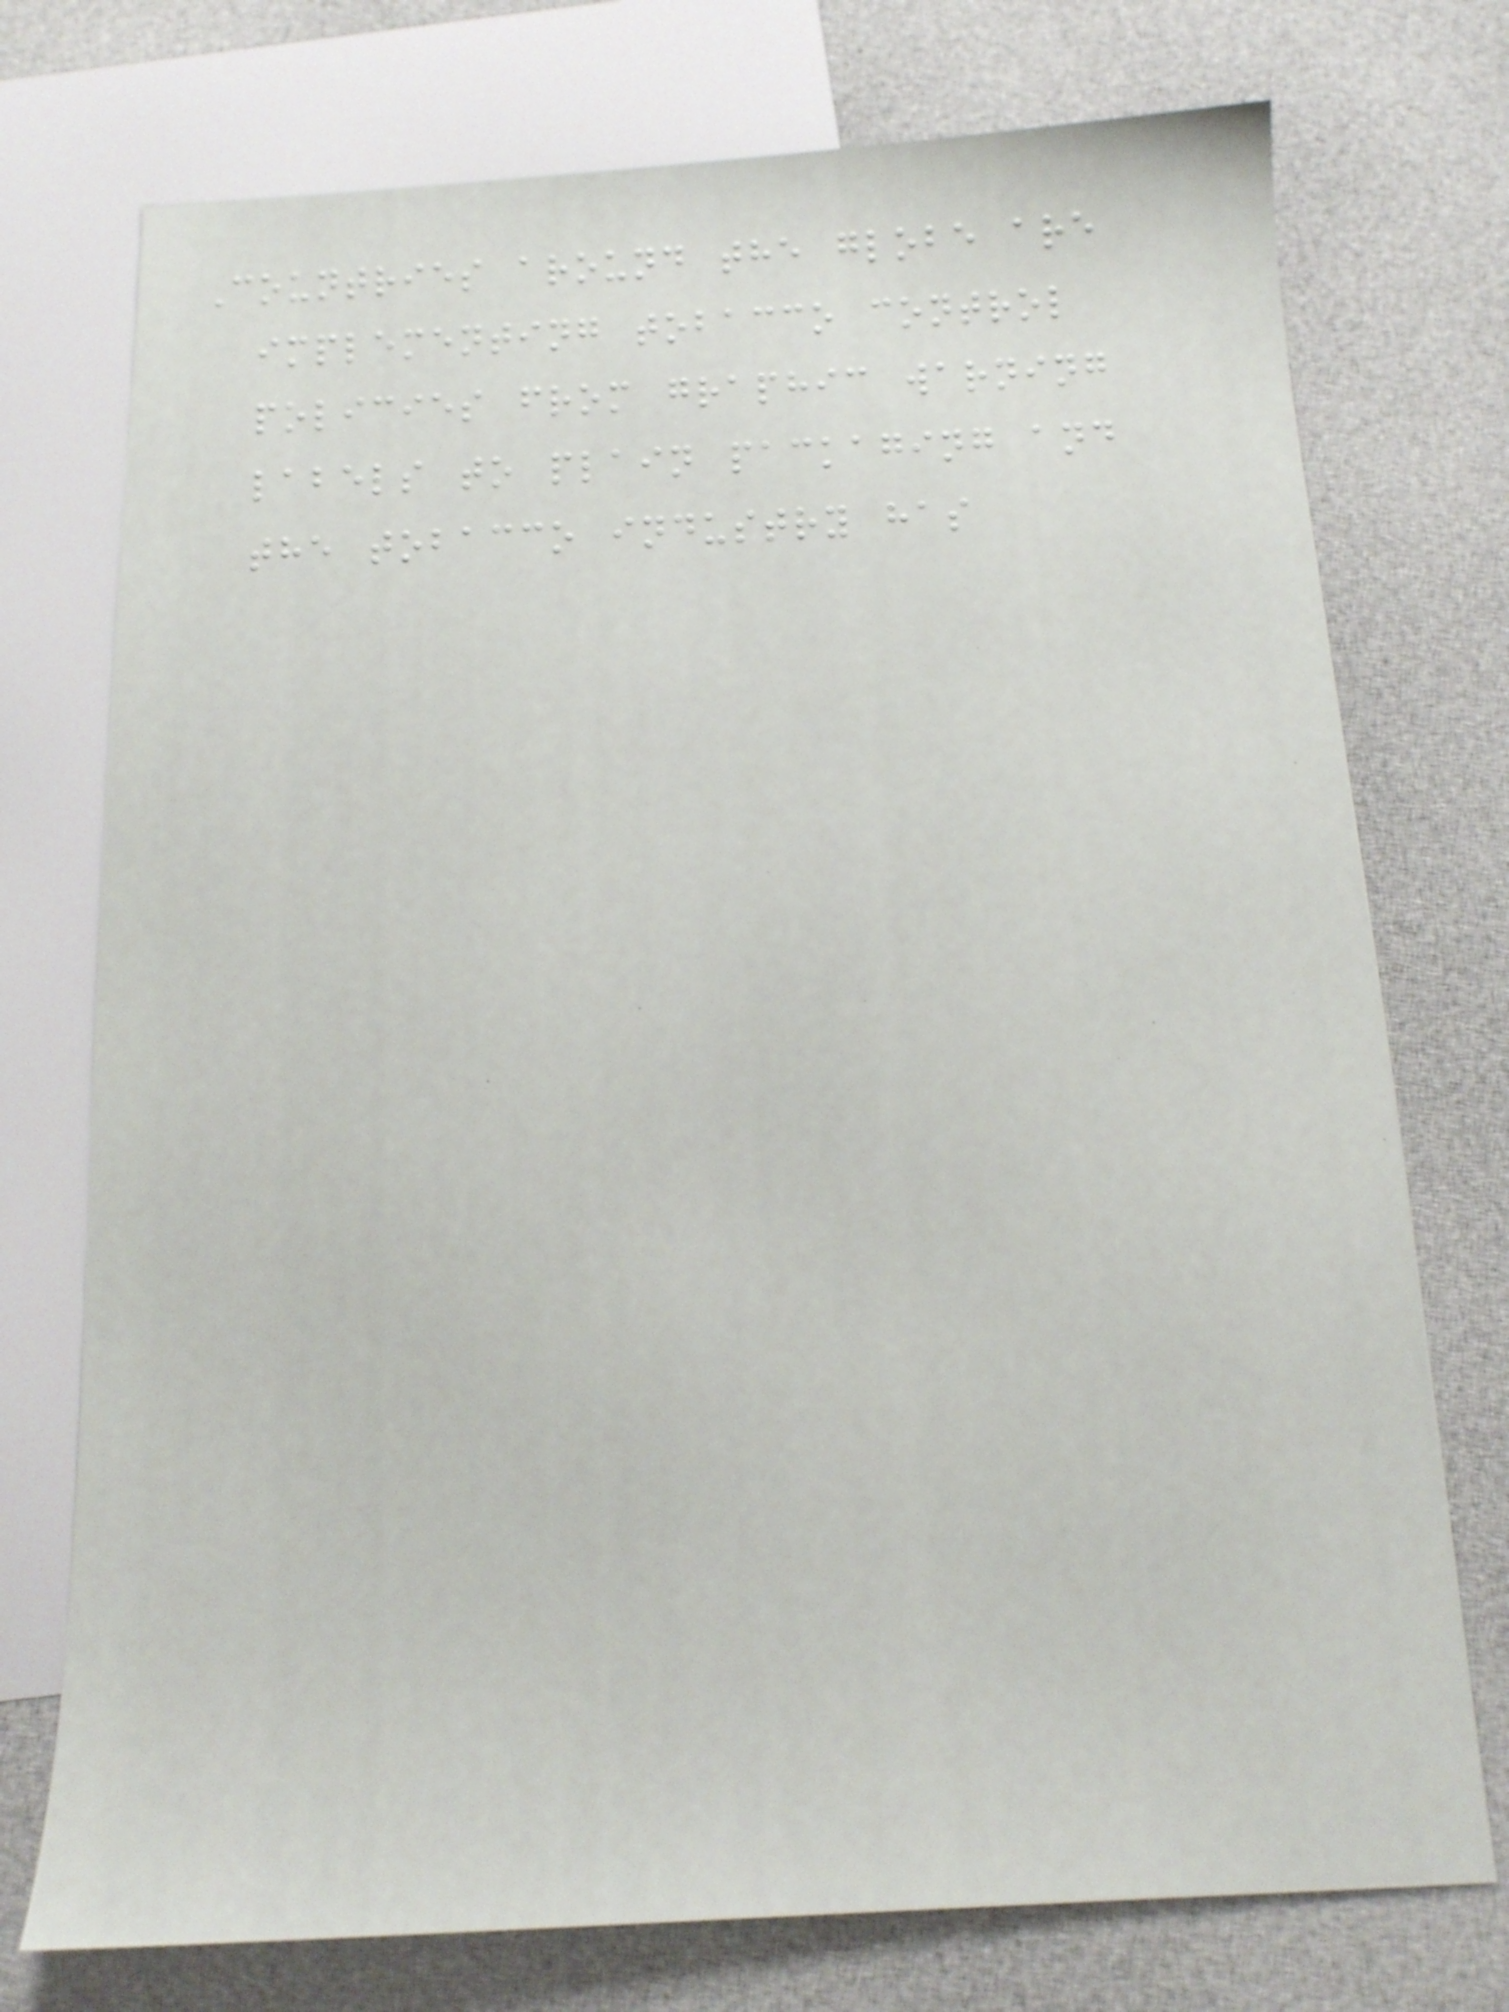Countries around the globe are
implementing tobacco control
policies from graphic warning
labels to plain packaging and
the tobacco industry has
